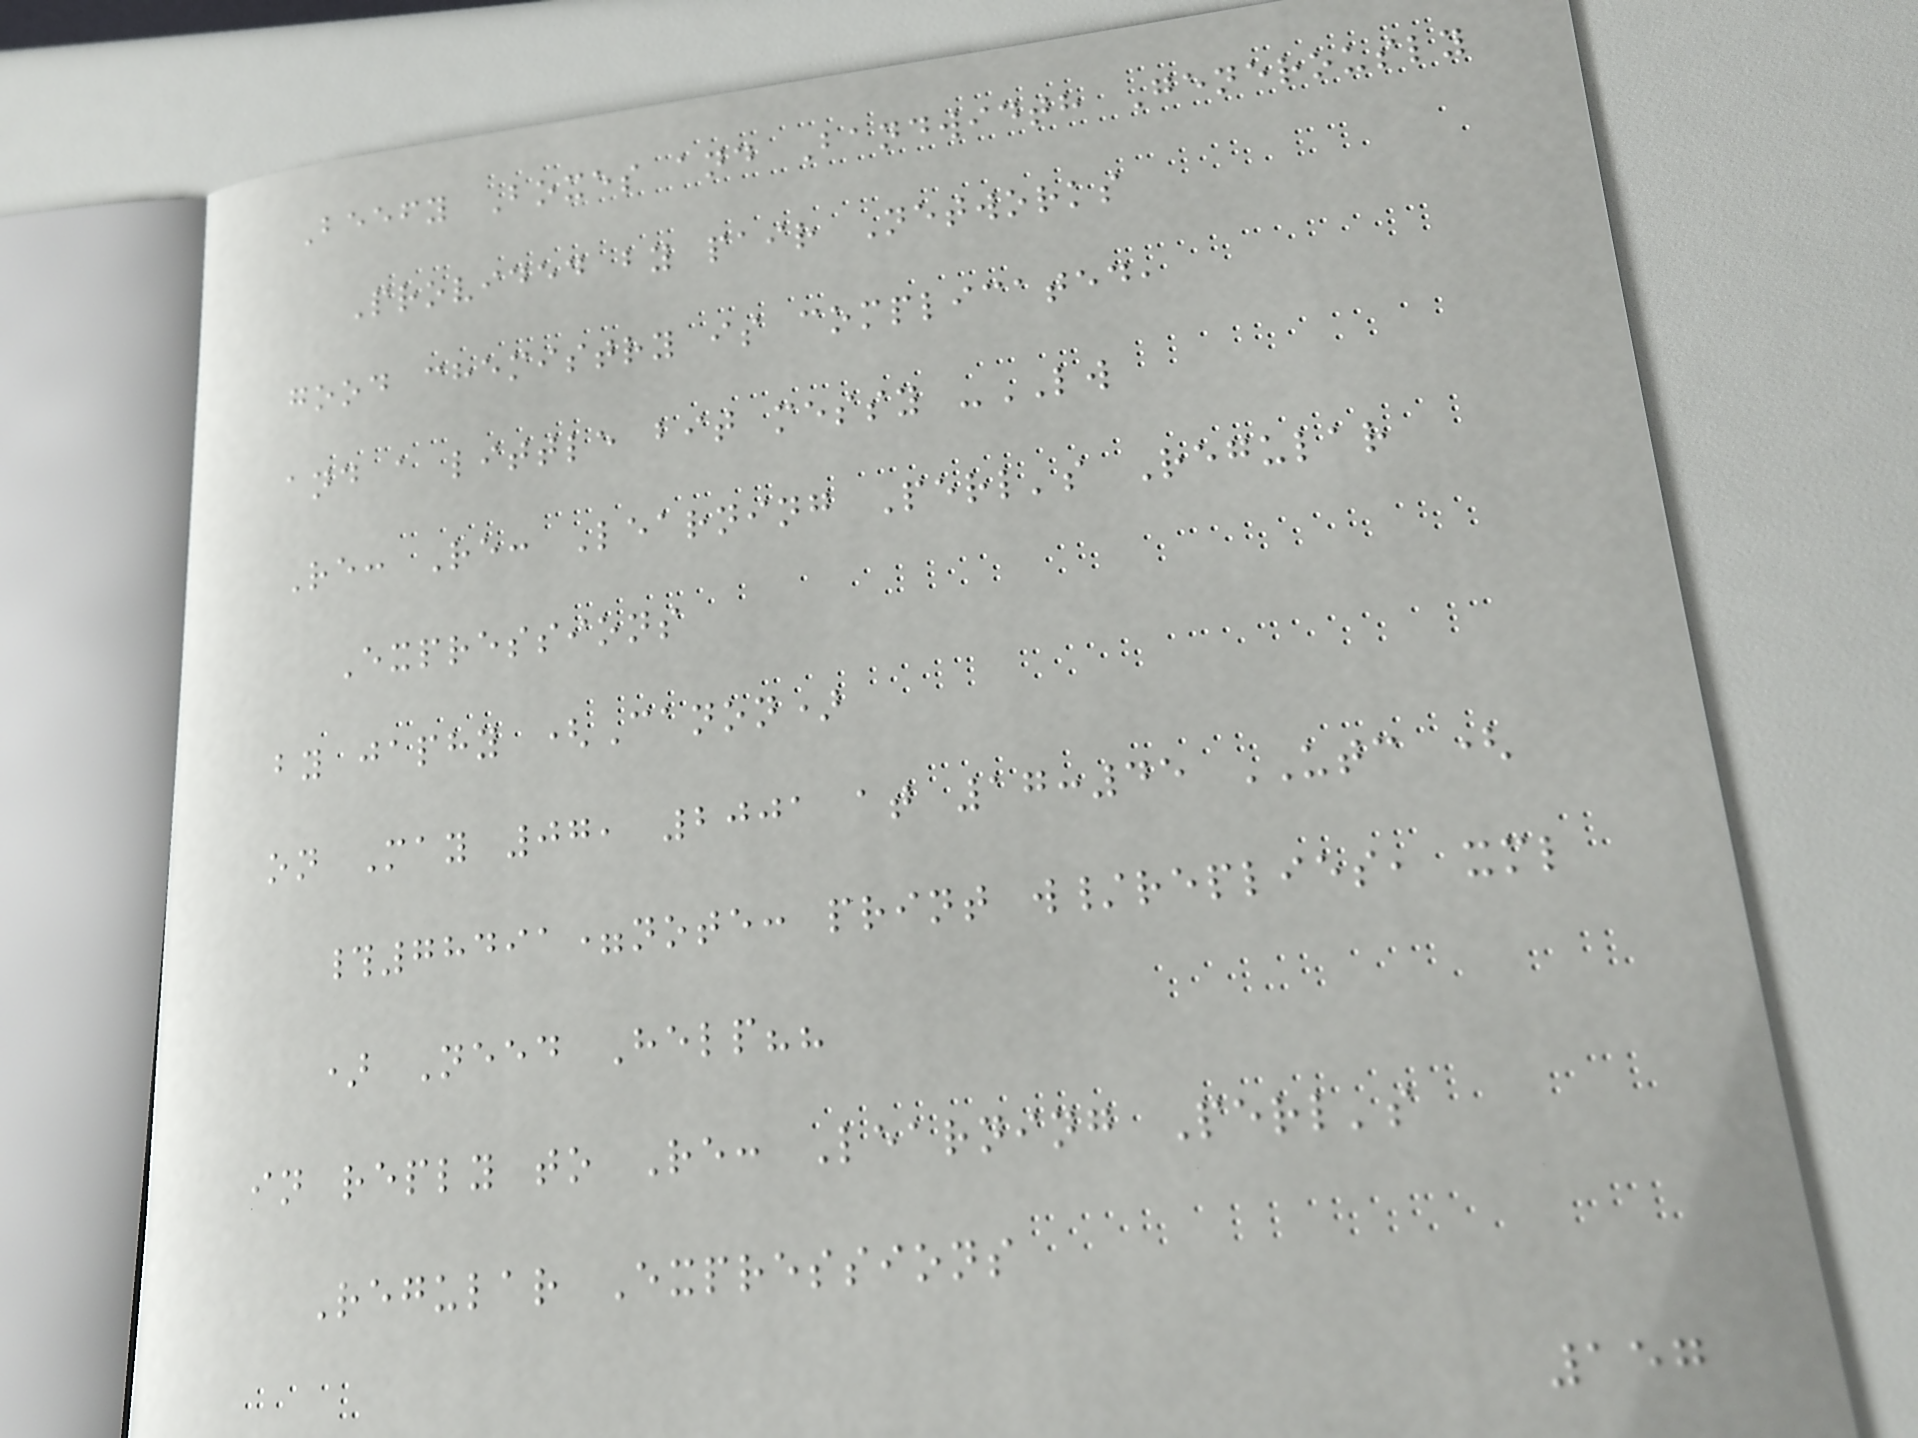Beefy Boxes and Bandwidth Generously
Provided by pair Networks
good chemistry is complicated,
and a little bit messy -LW
Re: Re: Learning Perl's Regular
Expressions
by japhy (Canon)
on May 07, 2001 at 17:45 UTC (
#78491=note: print w/replies, xml
) Need Help??
in reply to Re: Learning Perl's
Regular Expressions
157
